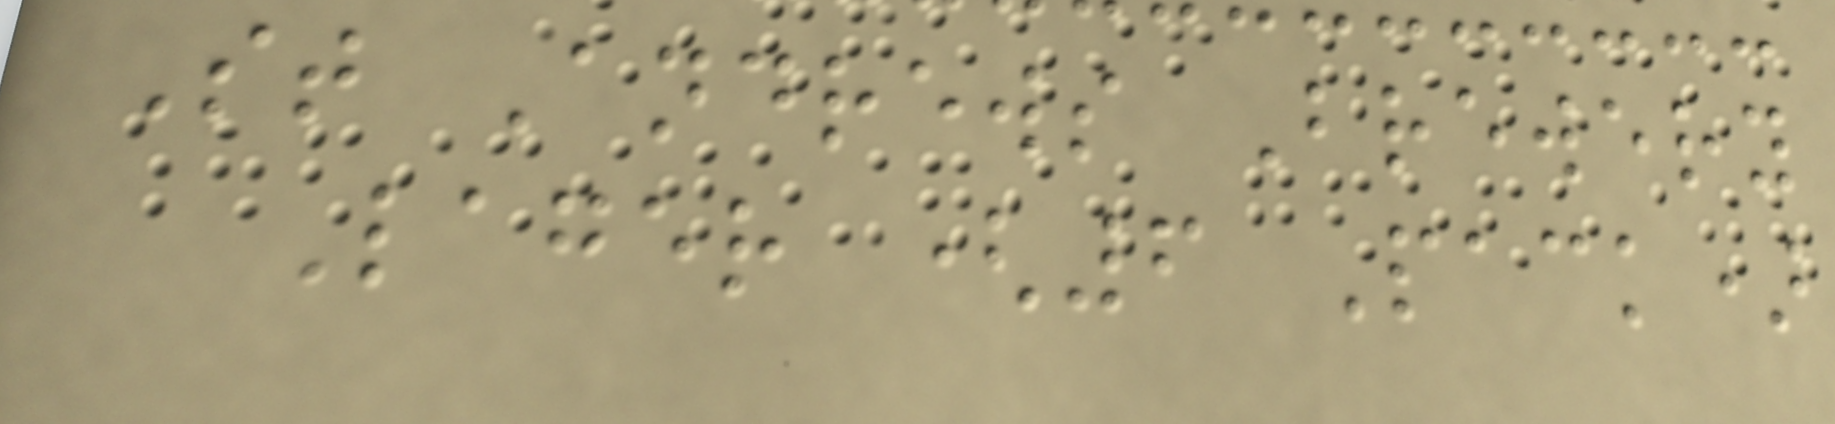St Andrews Brewery
Lager (6 Pack)
